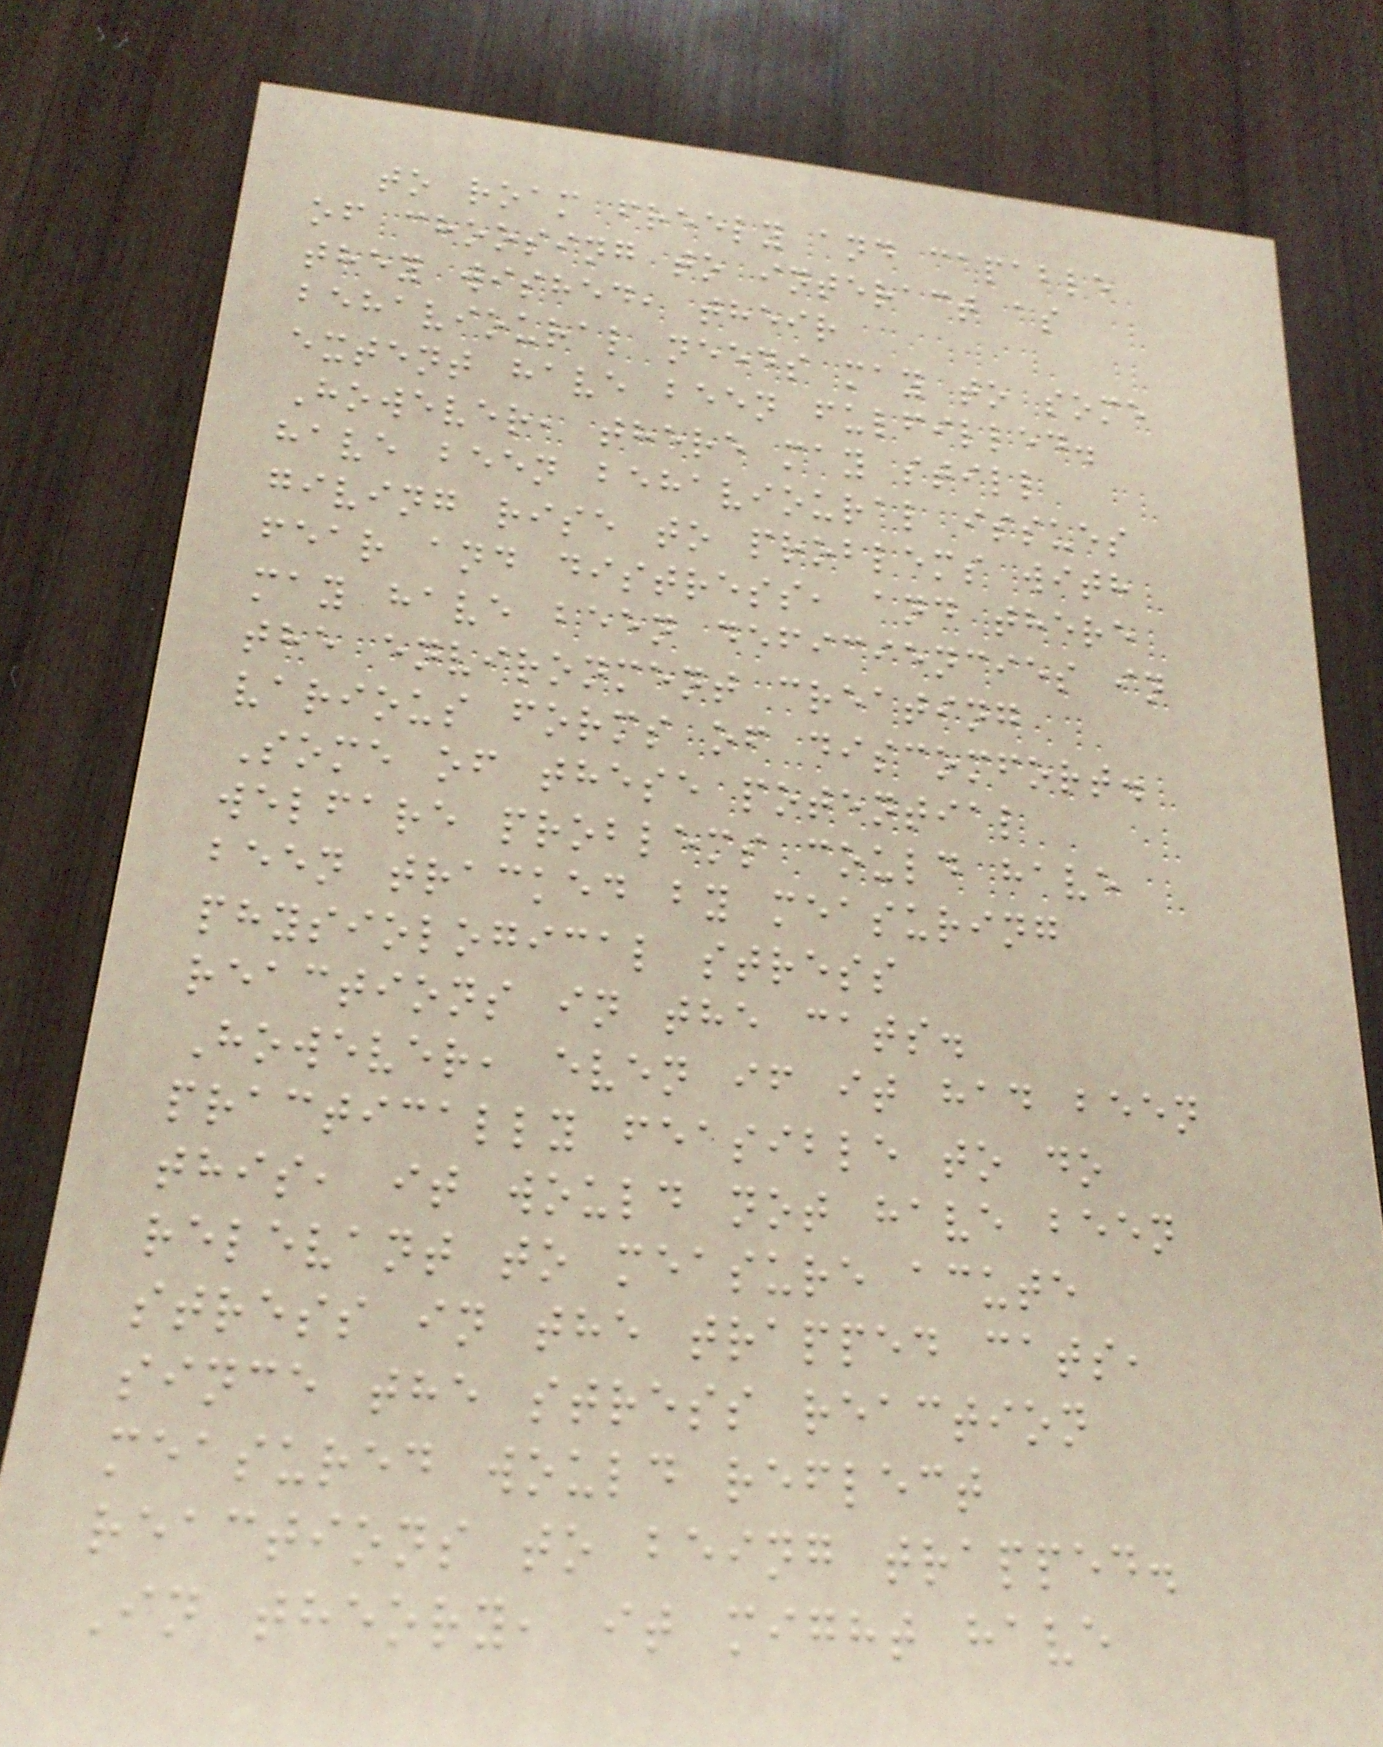to roam freely and capable
of choosing to interact as
they wished, their
behavioural needs may to some
extent have been fulfilled.
However, there may still
have been behavioural issues
giving rise to problems with
fear and distress, and there
may have been deficiencies in
the environment creating
various forms of discomfort.
Some of these potential
welfare problems could have
been tracked by measuring
physiological stress
reactions in the cats.
However, even if it had been
practically feasible to do
this, it would not have been
relevant to measure acute
stress in the trapped cats,
since the stress reaction
measured would reflect
reactions to being trapped.
In theory, it might have
